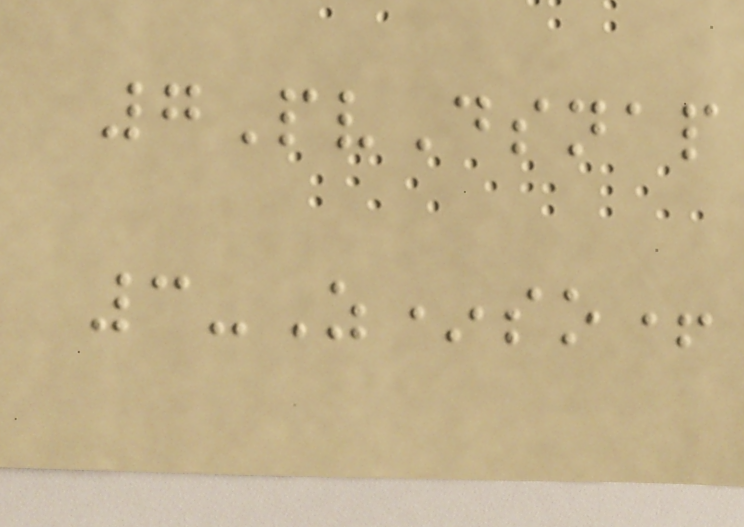7PvDsnap
3-Z*so+
